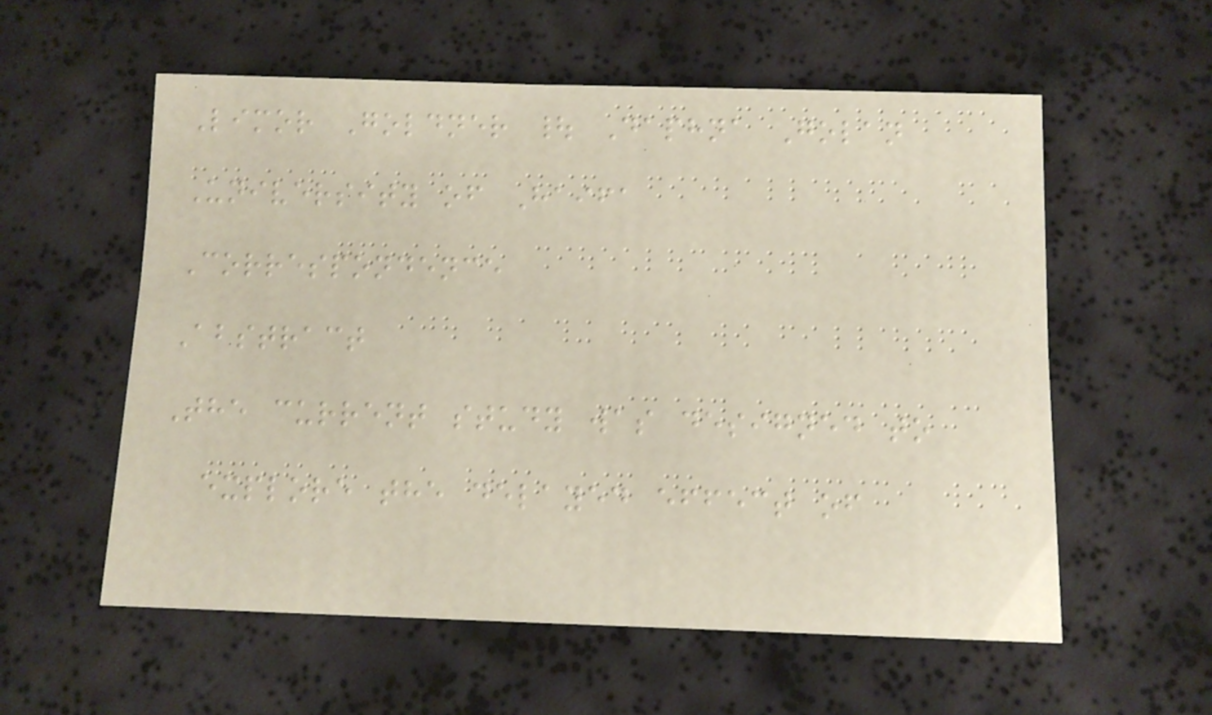Limor Goldner | Daphna Golan
University of Haifa
Correspondence
Abstract
The current study was designed to
explore the delayed effect of
